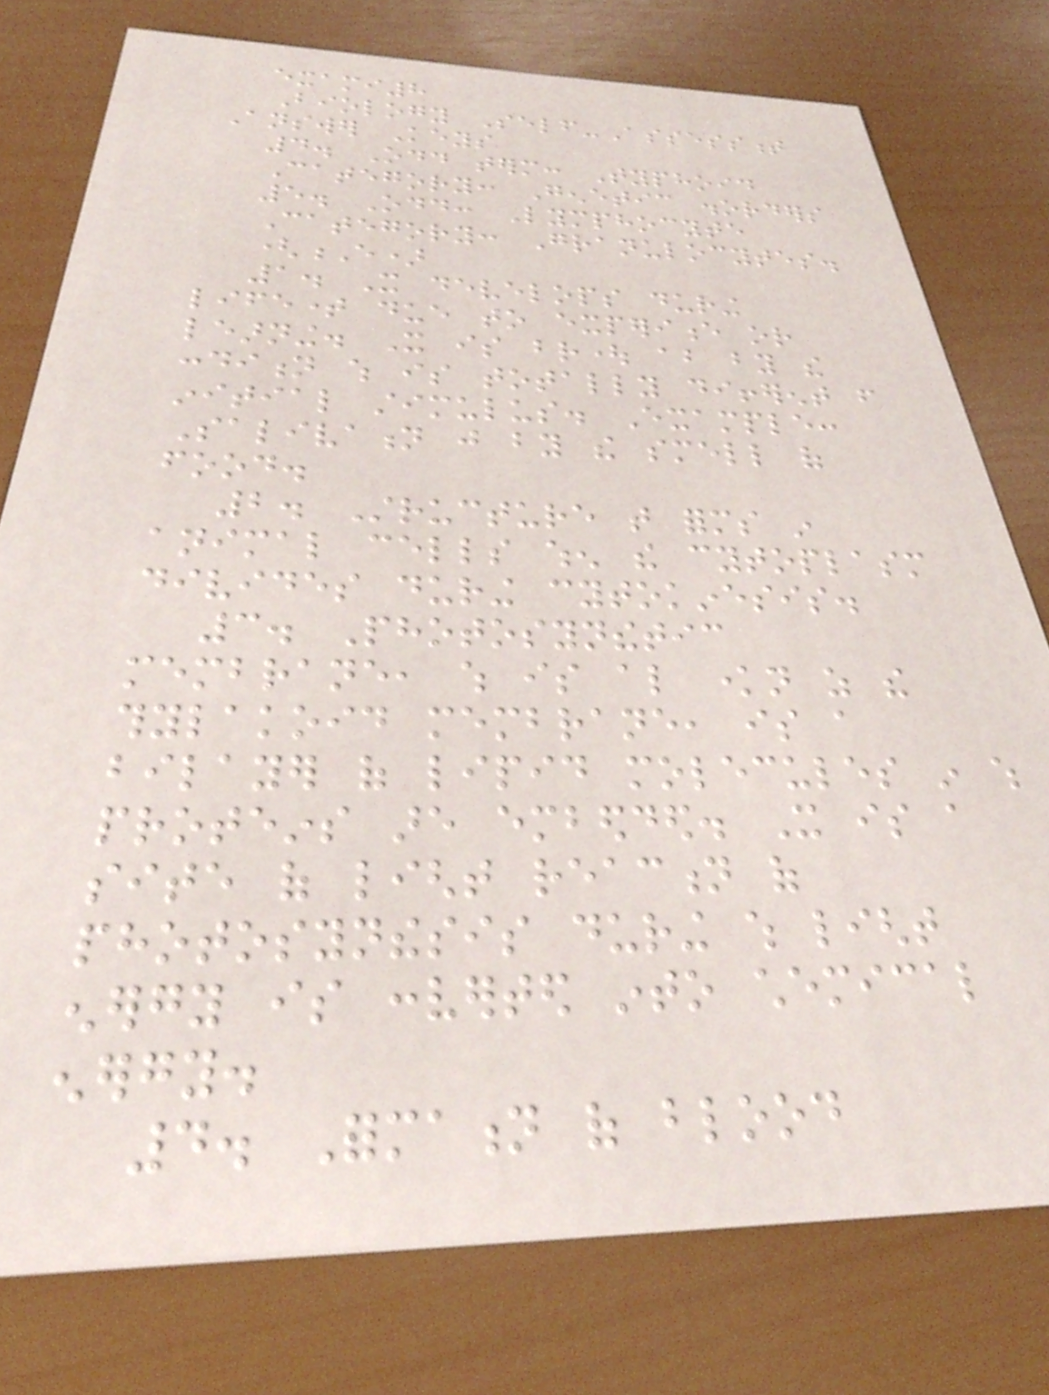exami8
Biology Self-Assessment
Answer Keys
4. Odd term: Typhoid
Category: Genetic disorders
5. Odd: Lymphocyte
Category: Granulocytes.
(E)
1. It develops during
lifetime due to experience or
learning. It is brought about by the
condition which is totally different from
initial stimulus. Example:
Salivation just by the smell of
food.
2. Structure that forms in
animal cells when the cytoplasm
divides during cytokinesis.
3. Photosynthetic
membrane, which is also known as the
thylakoid membrane, is a
bilayer of lipid molecules in which
proteins are embedded. It is a
site of light reaction of
photosynthesis during which light
energy is converted into chemical
energy.
4. Formation of blood
